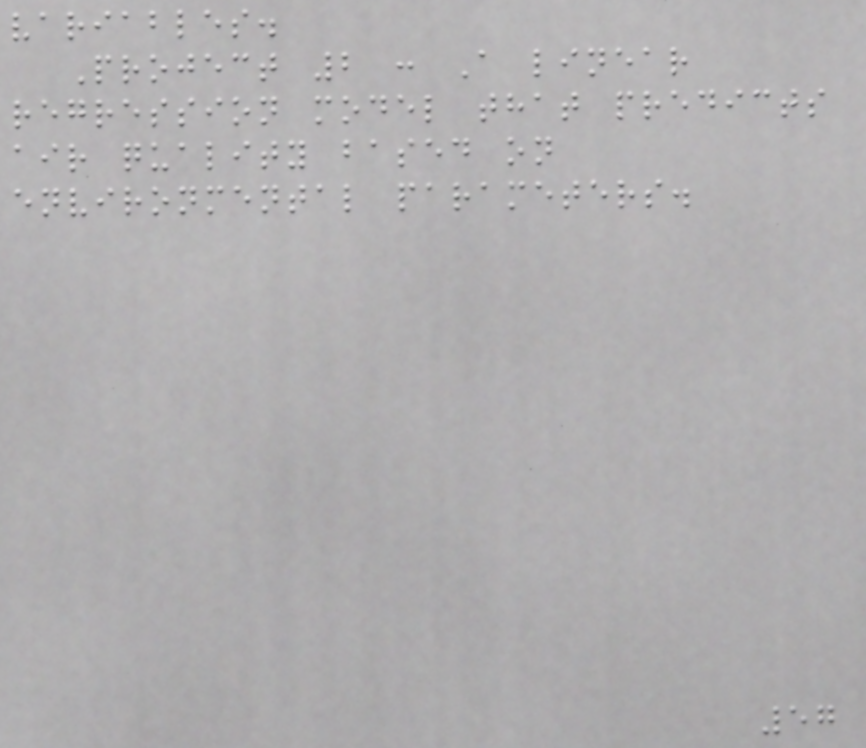variables.
Project 2 : A linear
regression model that predicts
air quality based on
environmental parameters.
57
